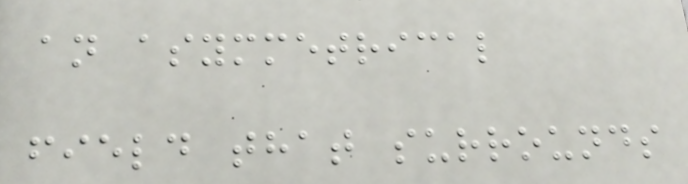an asymmetrical
field that surrounds
